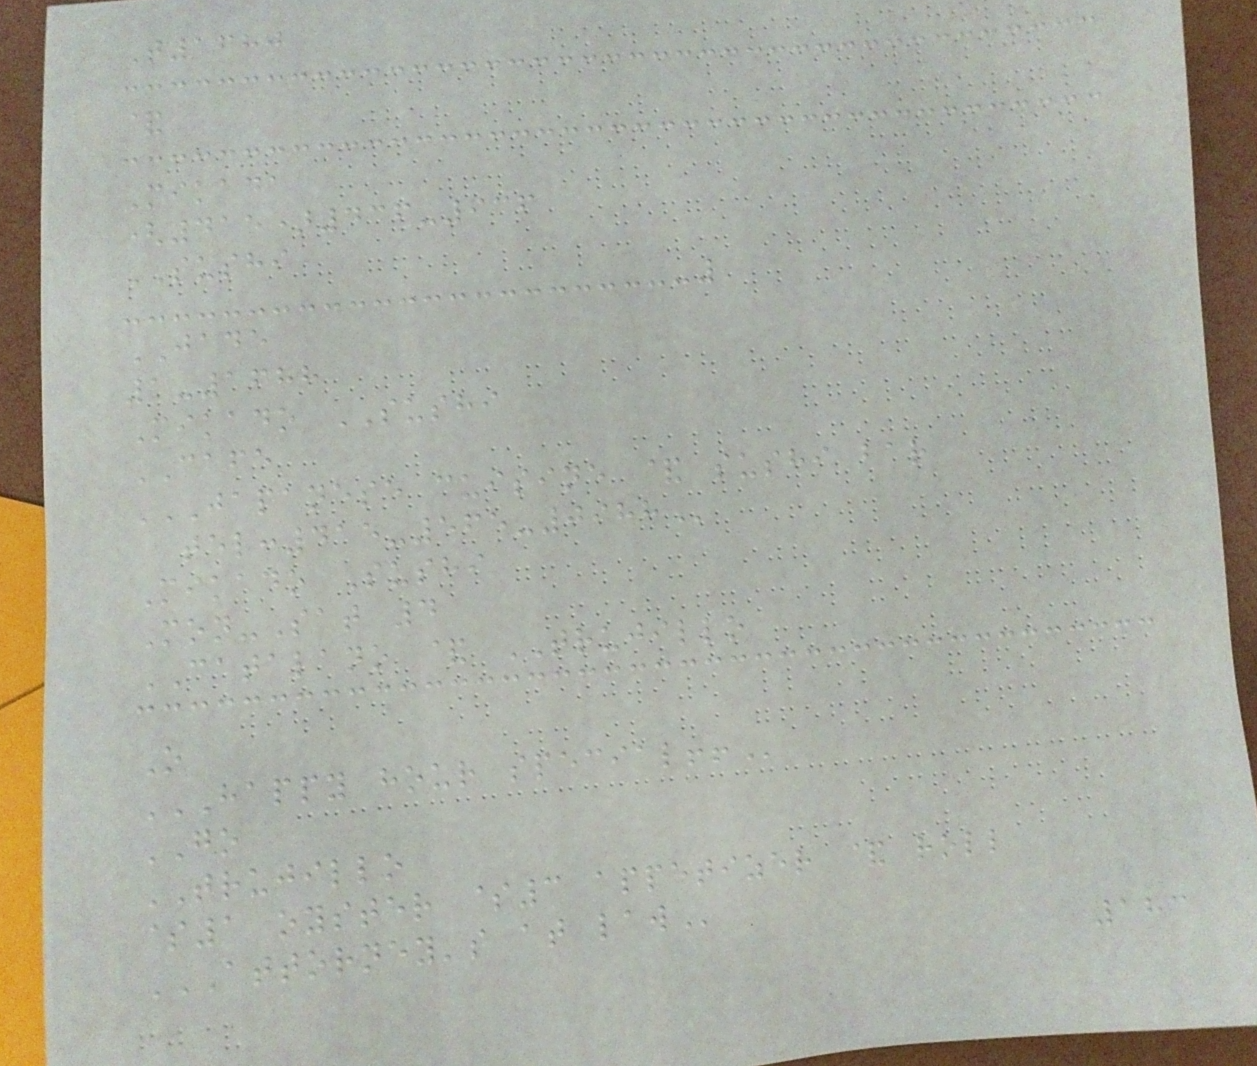T1680
&
Mikada
(415)436-936
SUSHI
JADE
1-1688
Mikado SUSHI
CAFE
JAPANESE CUISINE & SUSHI BAR
TEL:415-565-0988
Mikado Sushi
Mon-Sat 4
CATALANO & TRUJILLO
O
HAPPY HOUR SPECIAL!!
GO
TRUJILLO
$1 oyster $3 appetizer & roll
ATTORNEY'S AT LAW
183
